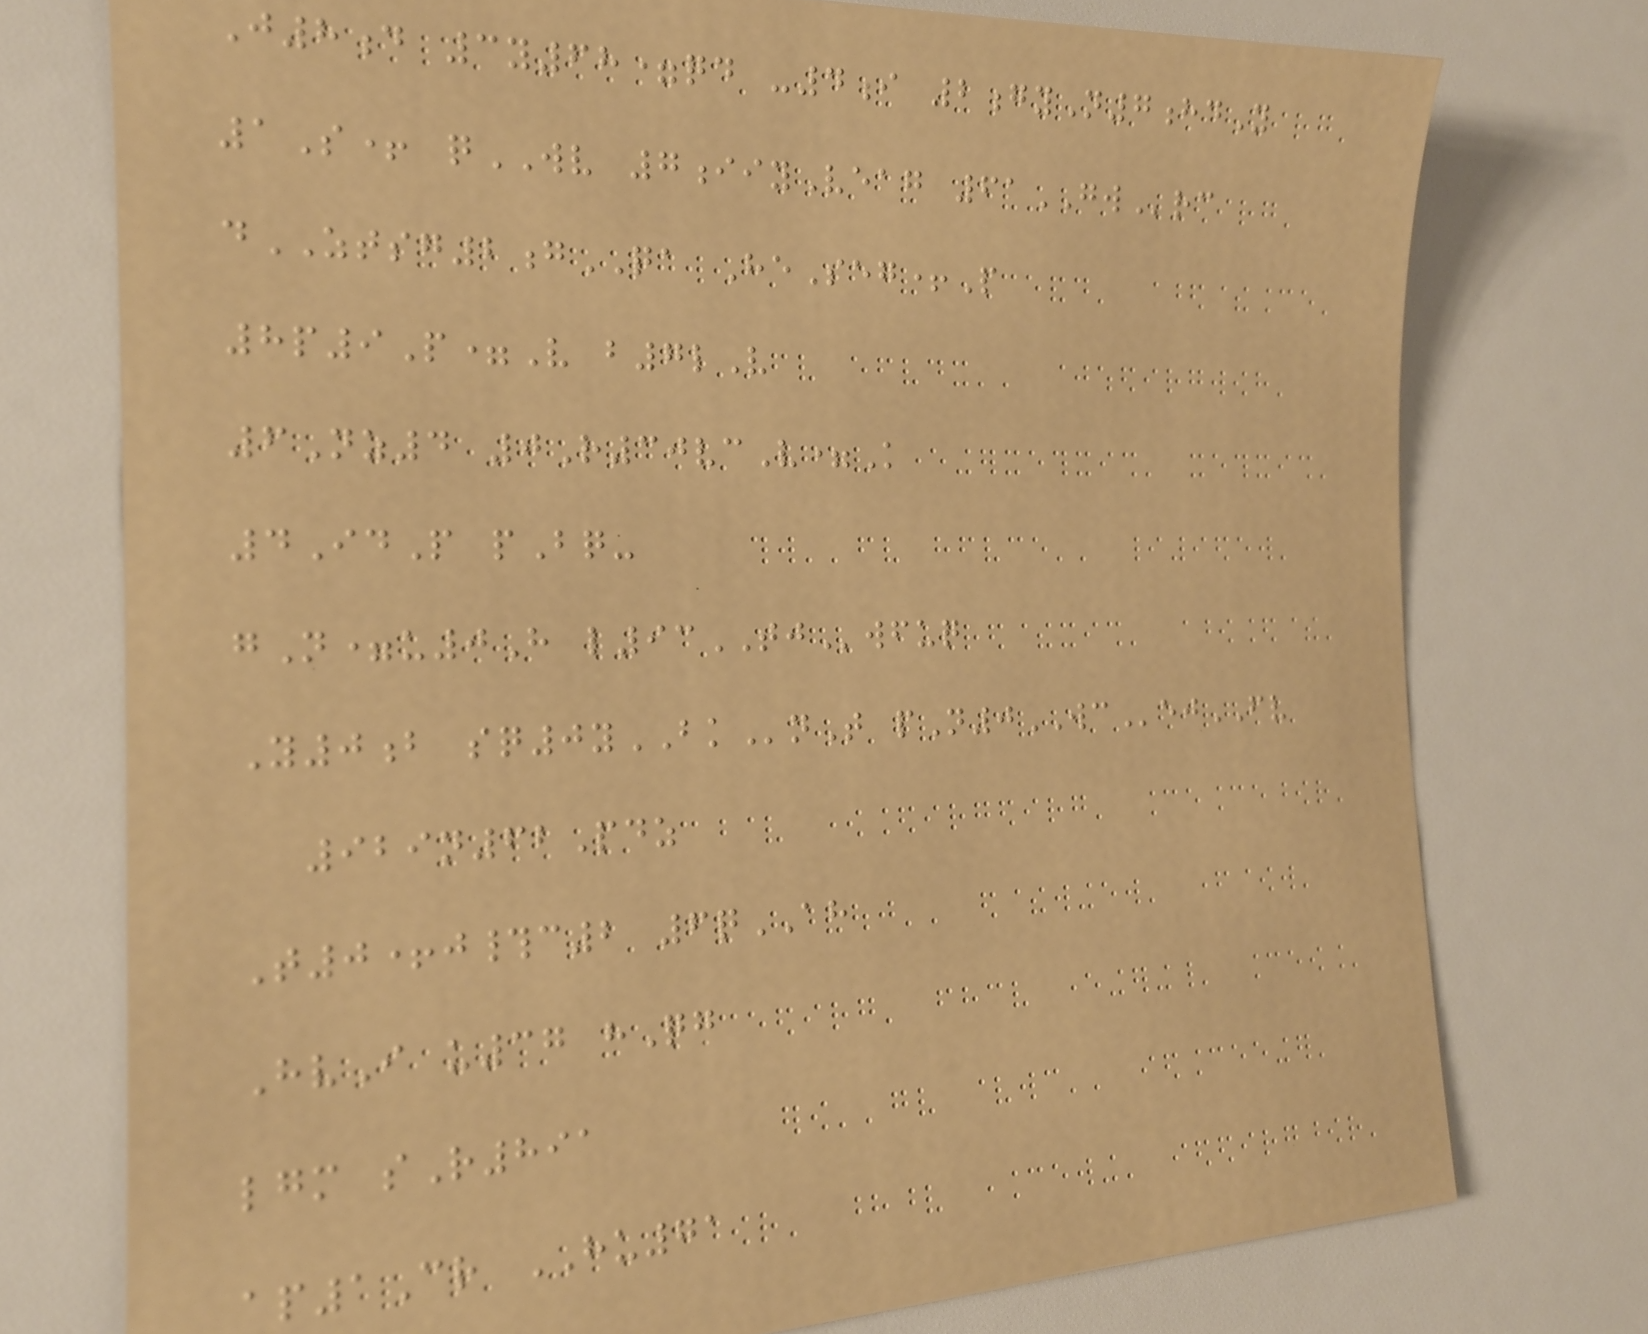J8d 3y68=qd -4i 2gyN7hdY
1S+ qWV 7iiyVeag 61GWrc
dZTSG2gQA HeSeg+P
8p9P=V b7lV
6Nz4 0R30vcV=K
4IdP pBq-
gN=u0H l93TJwfuq
Y0b sq0yBKnT pN0WCejFV
929n62Pdz
T0+j#c2 6qAH
HvI u37 hQg
lgm sR891
ap1Cr HU71
